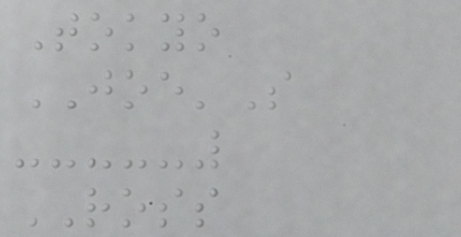Tokyo
JOE'S
ROSS
